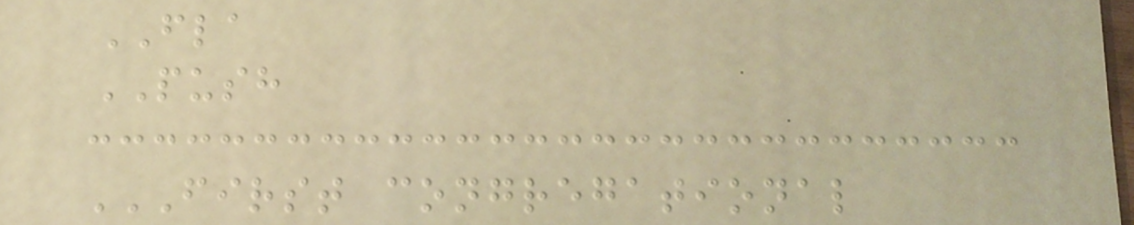FLA
PUSH
FIRST CONGREGATIONAL
